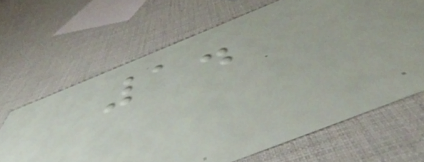1.
